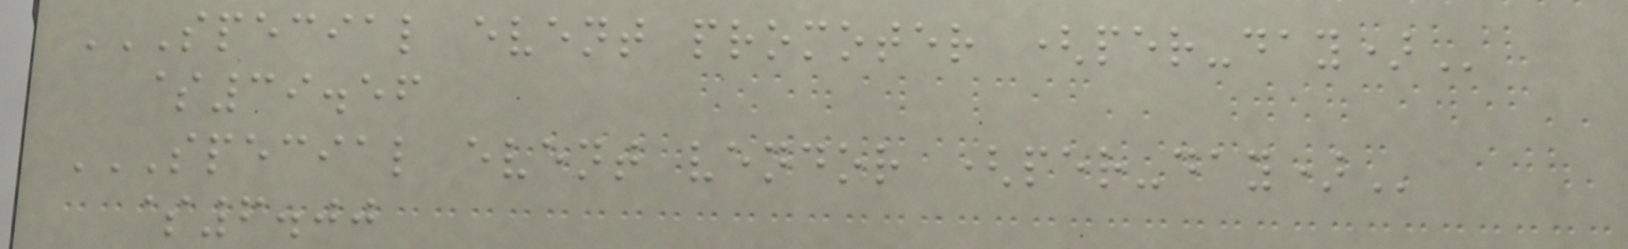SPECIAL EVENT PROMOTER (PER-DAY)
$39.56
SPECIAL EVENT VENDOR (PER-DAY)
$6.00
